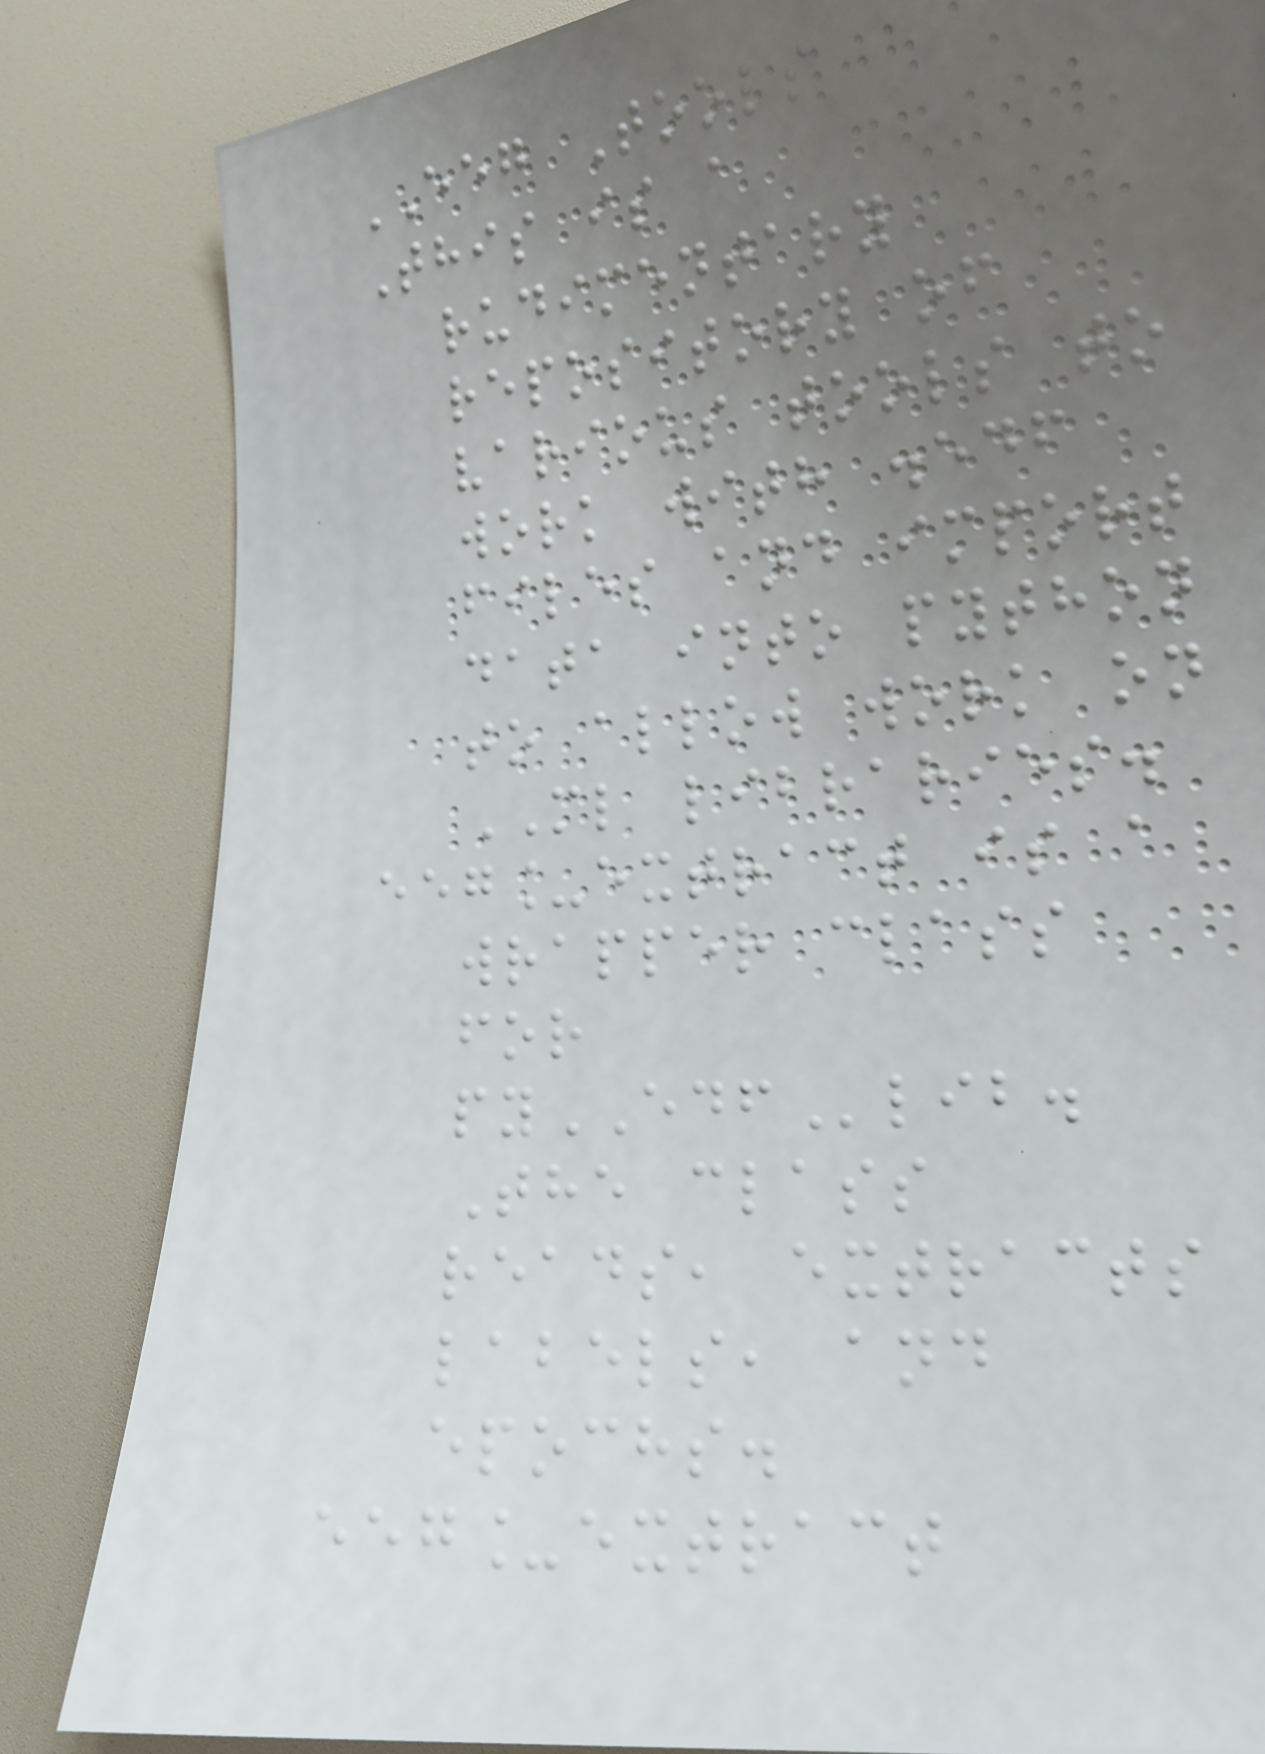EEG Tools
This is a
rudimentary
repository of
various tools to
work with .edf
files and import
data into python
to allow work on
ML libraries.
eeg_extract is a
wrapper class
for
pyEDFlib.
The class
reads, extracts
labels, and
epochs.
eeg_extract
